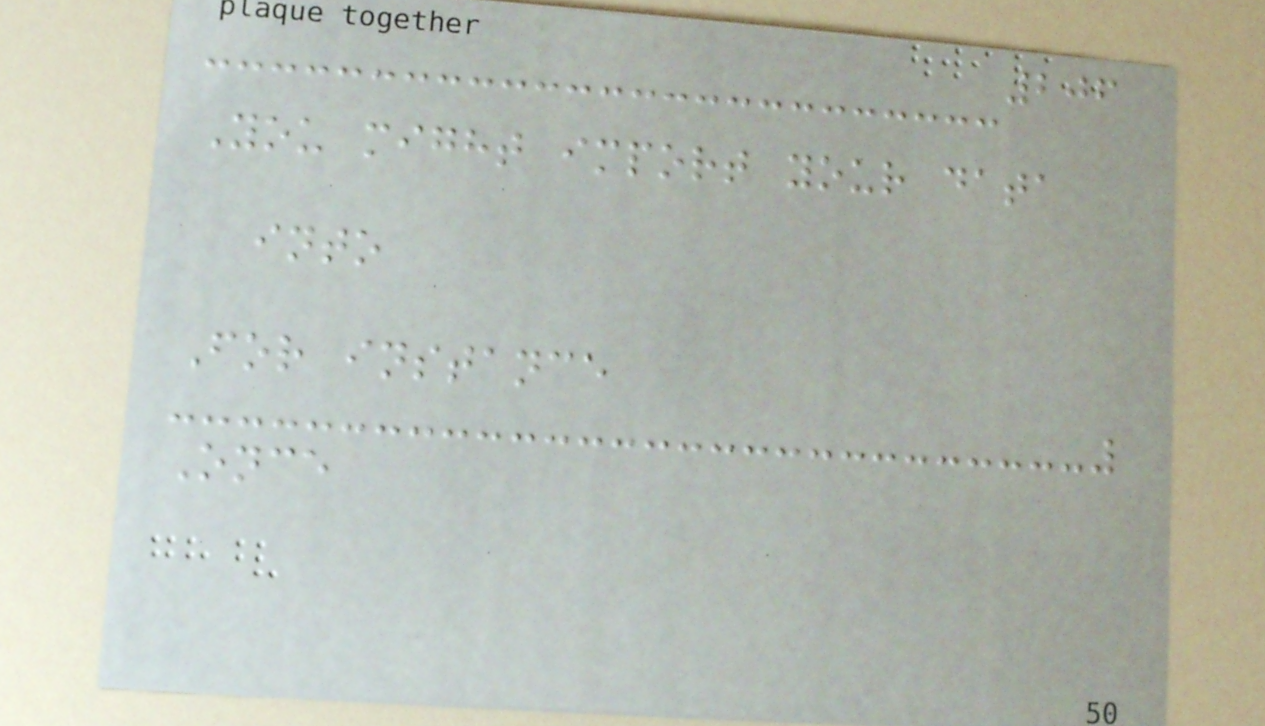206
You might import your data
into
For instance
Once
